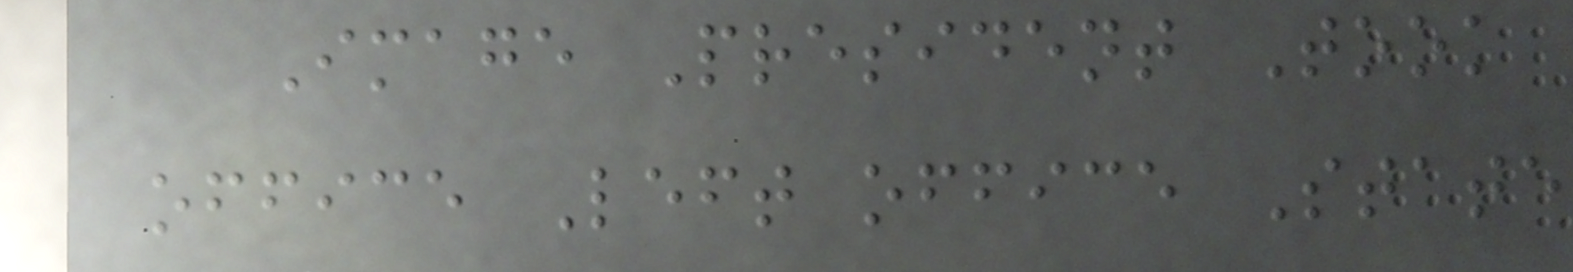Image President Took
office Left office State
